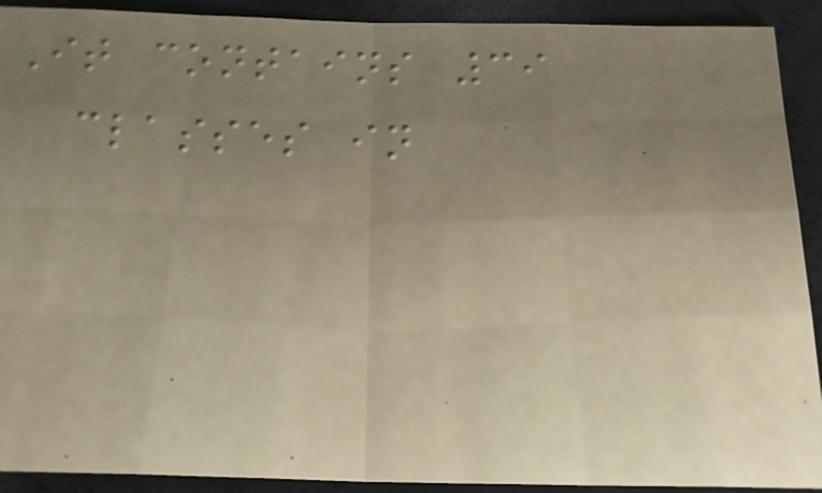It contains 39
classes in
